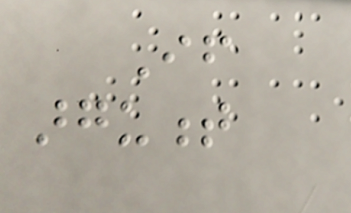If
argument
